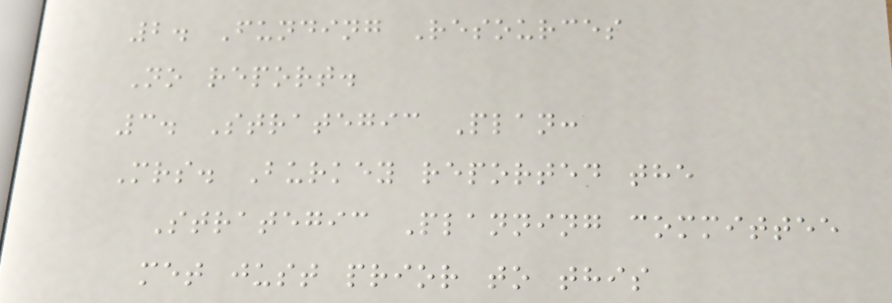2. Funding Resources
No report.
3. Strategic Plan:
Mrs. Burkey reported the
Strategic Planning committee
met just prior to this
